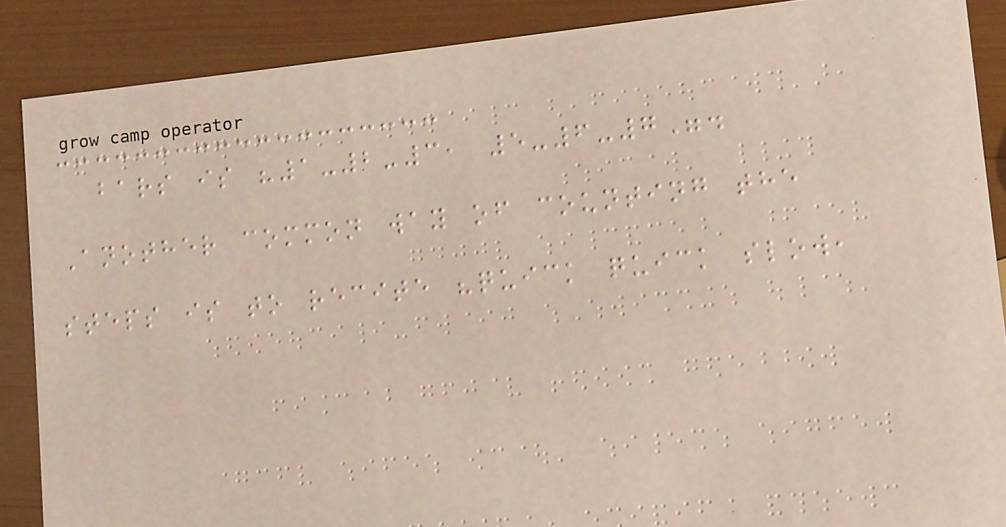bars is "1-2-3, 5-6-7".
Another common way of counting the
steps is to recite "quick quick slow,
